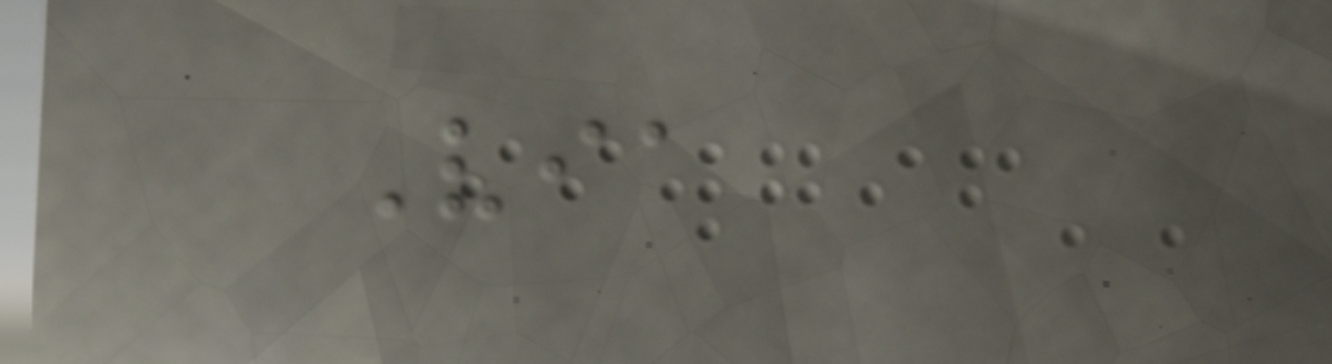Via
